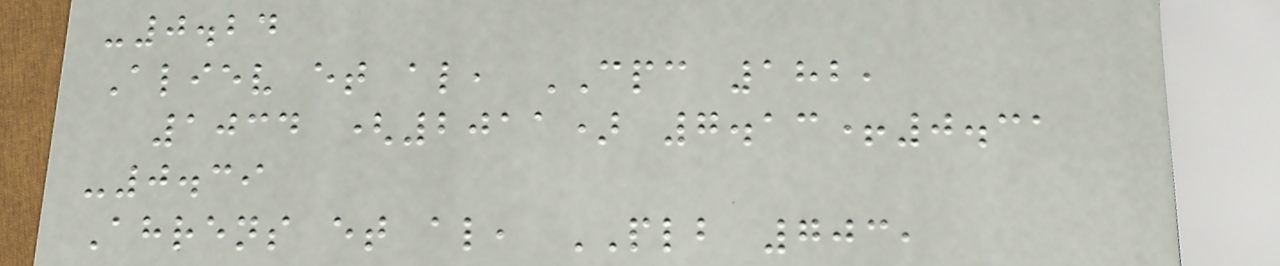-0.24
Aliev et al, CPC 182,
1034 (2011) 7.13+0.31
-0.39
Ahrens et al, PLB 703,
